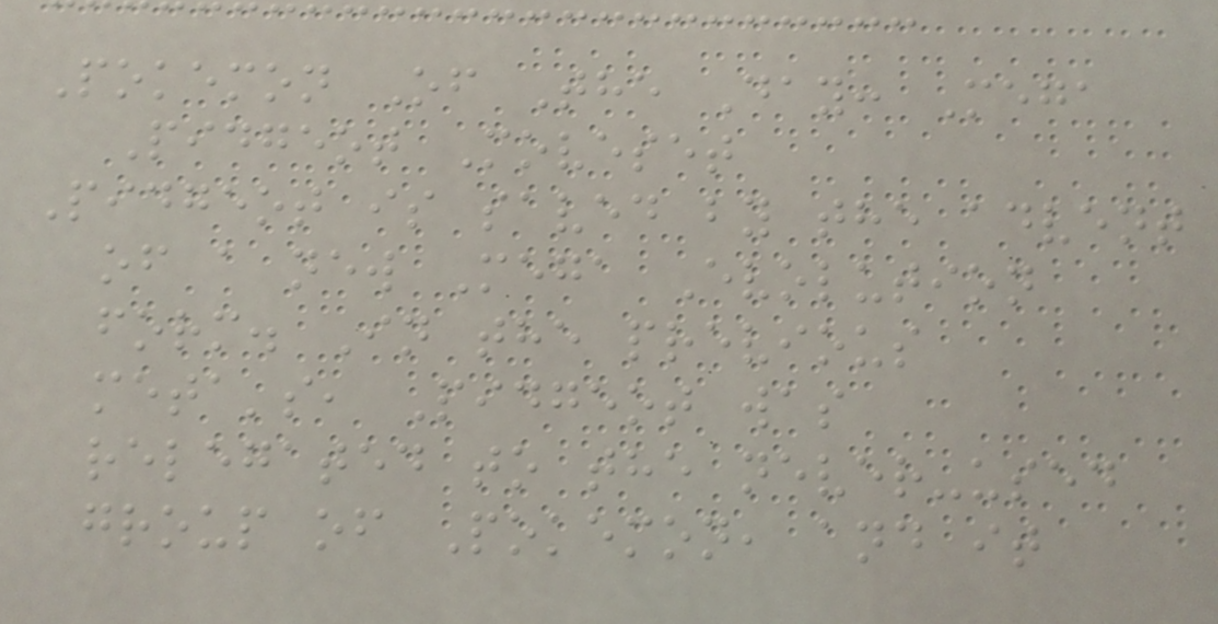Pokemon Of The Day: Mega
Pidgeot Moveset
Pidgeot is saved by the advent
of a new Mega Evolution
form. In the previous
meta's, Pidgeot was
relegated to the never-used
group of Pokemon, and it
